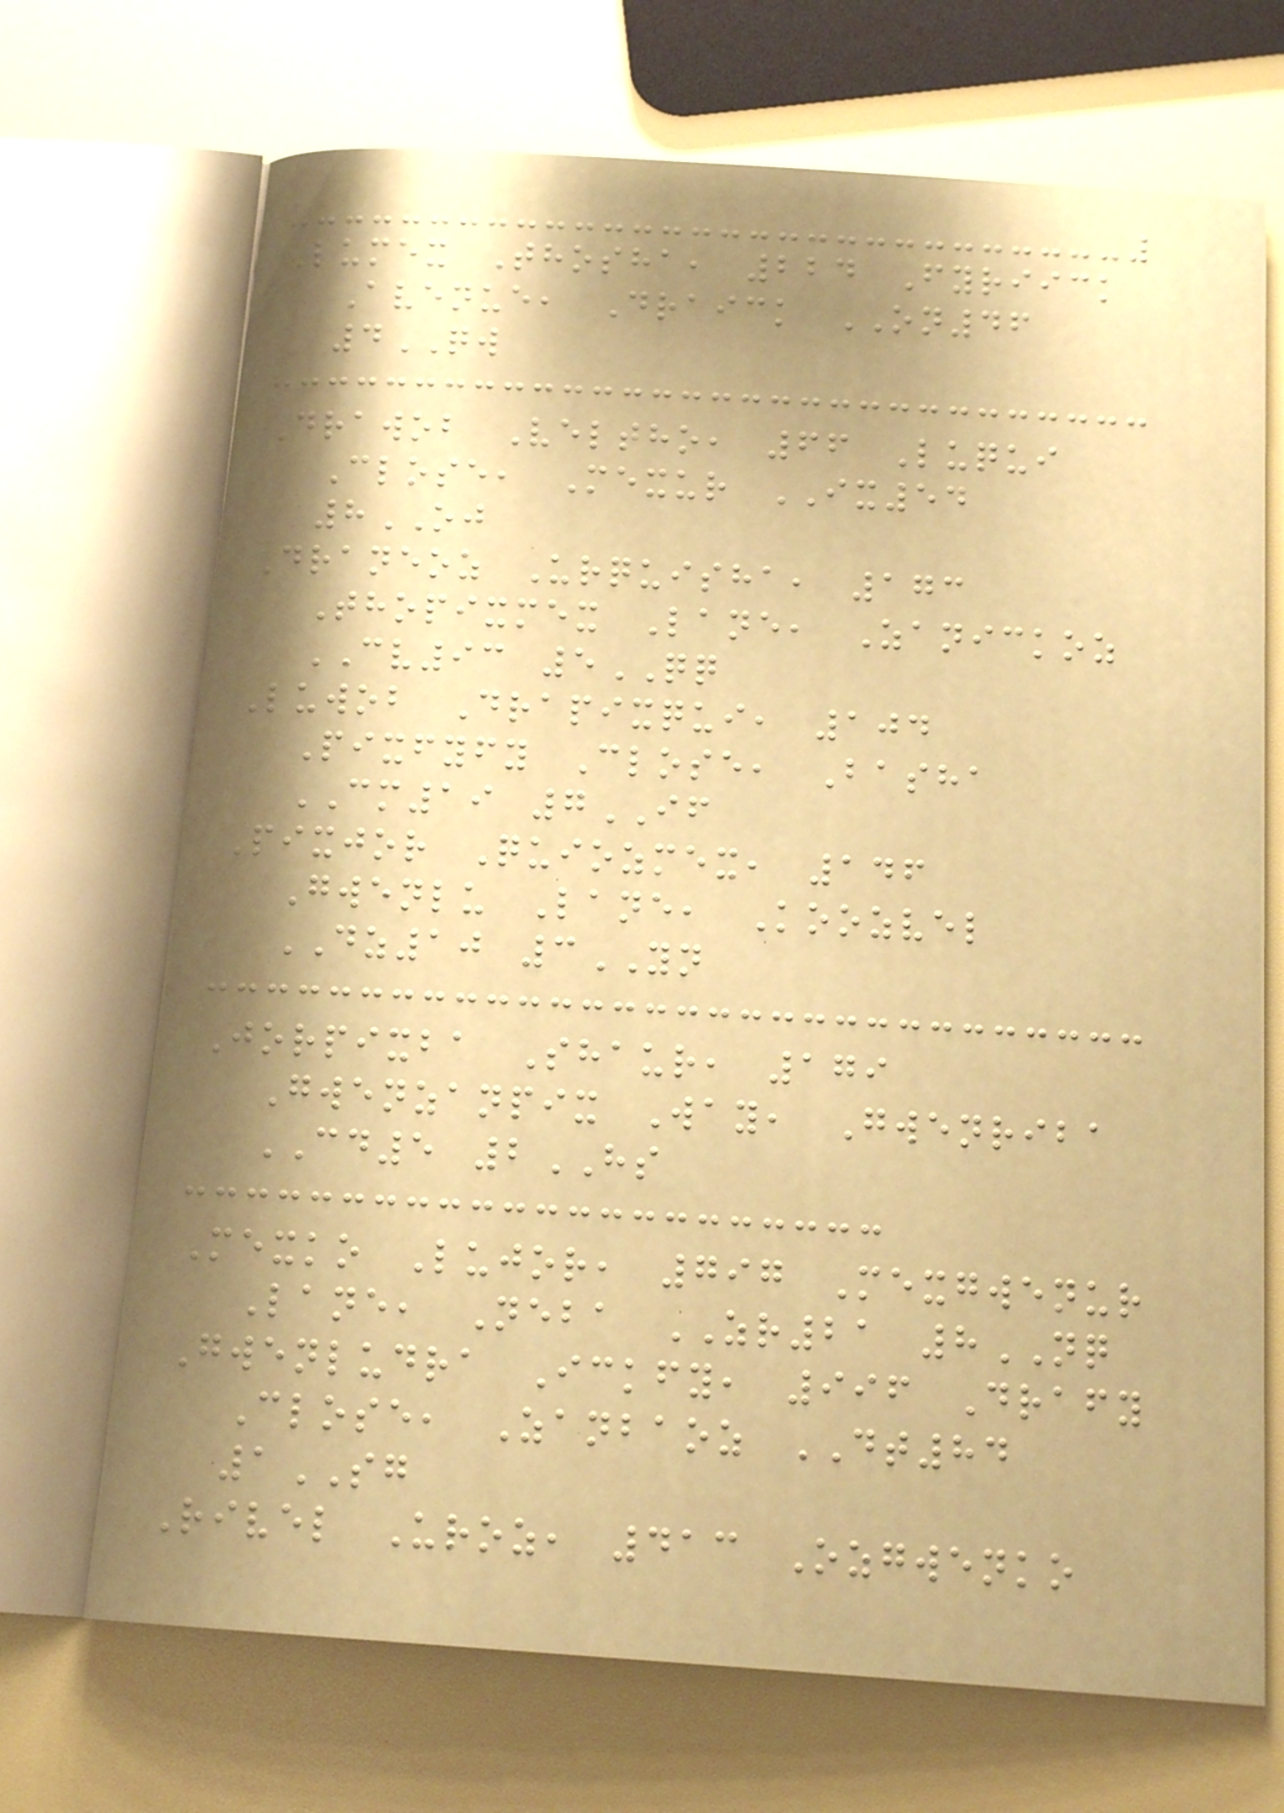Lumex Thosha, 224 Fyriick
Avenue, Draick ON46
4QW
Drawob Veltho, 66 Luqui
Close, Mexur IX54
8OJ
Draneoz Urquisha, 173
Thopixmex Lane, Zanickoz
CV93 5QQ
Luwob Drapixqui, 104
Pixfyfy Close, Basha
CM19 7IF
Pixjor Quiozmex, 146
Gwenlu Lane, Koozvel
DZ10 3YN
Jorpixba Shaur, 179
Gwenzanpix Way, Gwenriba
CD5 2HS
Mexko Lujor, 797 Mexgwenur
Lane, Neba ZR21 8NQ
Gwenludra Ickfy, 996 Drafy
Close, Zanbaoz DT84
1SG
Rivel Uroz, 413 Ozgwenko
